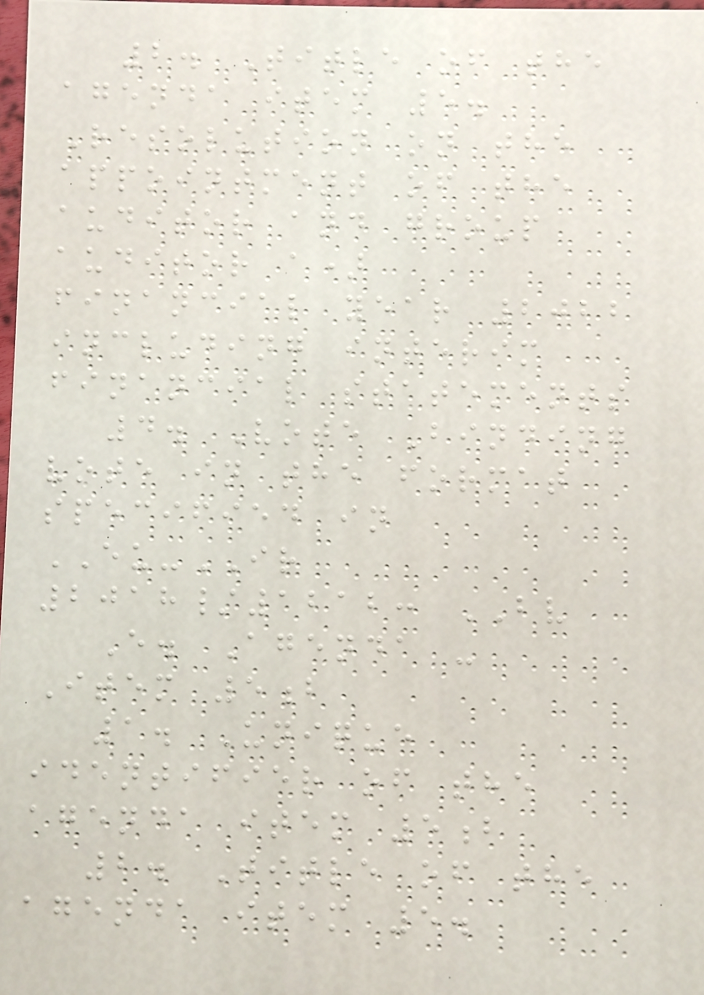2. Title of the
agenda item 5.
Resolution on the
appointment of the
auditor and group
auditor a)
financial year 2022
including interim
financial statements
4. Vote Binding
vote in the format
specified in
EU-IR
2018/1212: BV
E. Agenda -
Item 5b
1. Unique
identifier of the
agenda item 5b
2. Title of the
agenda item 5.
